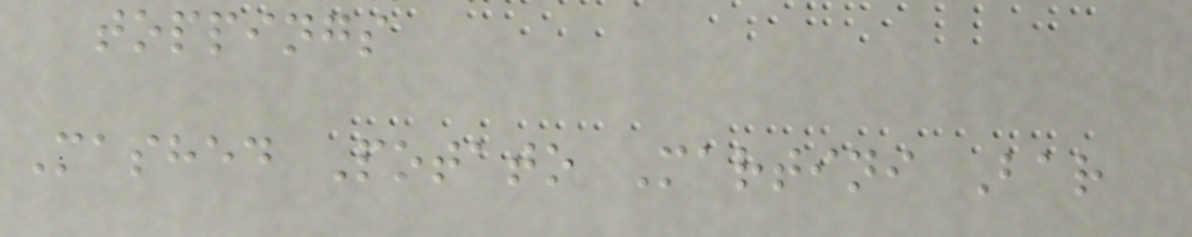toppings
Mashed Potato Martini Bar
